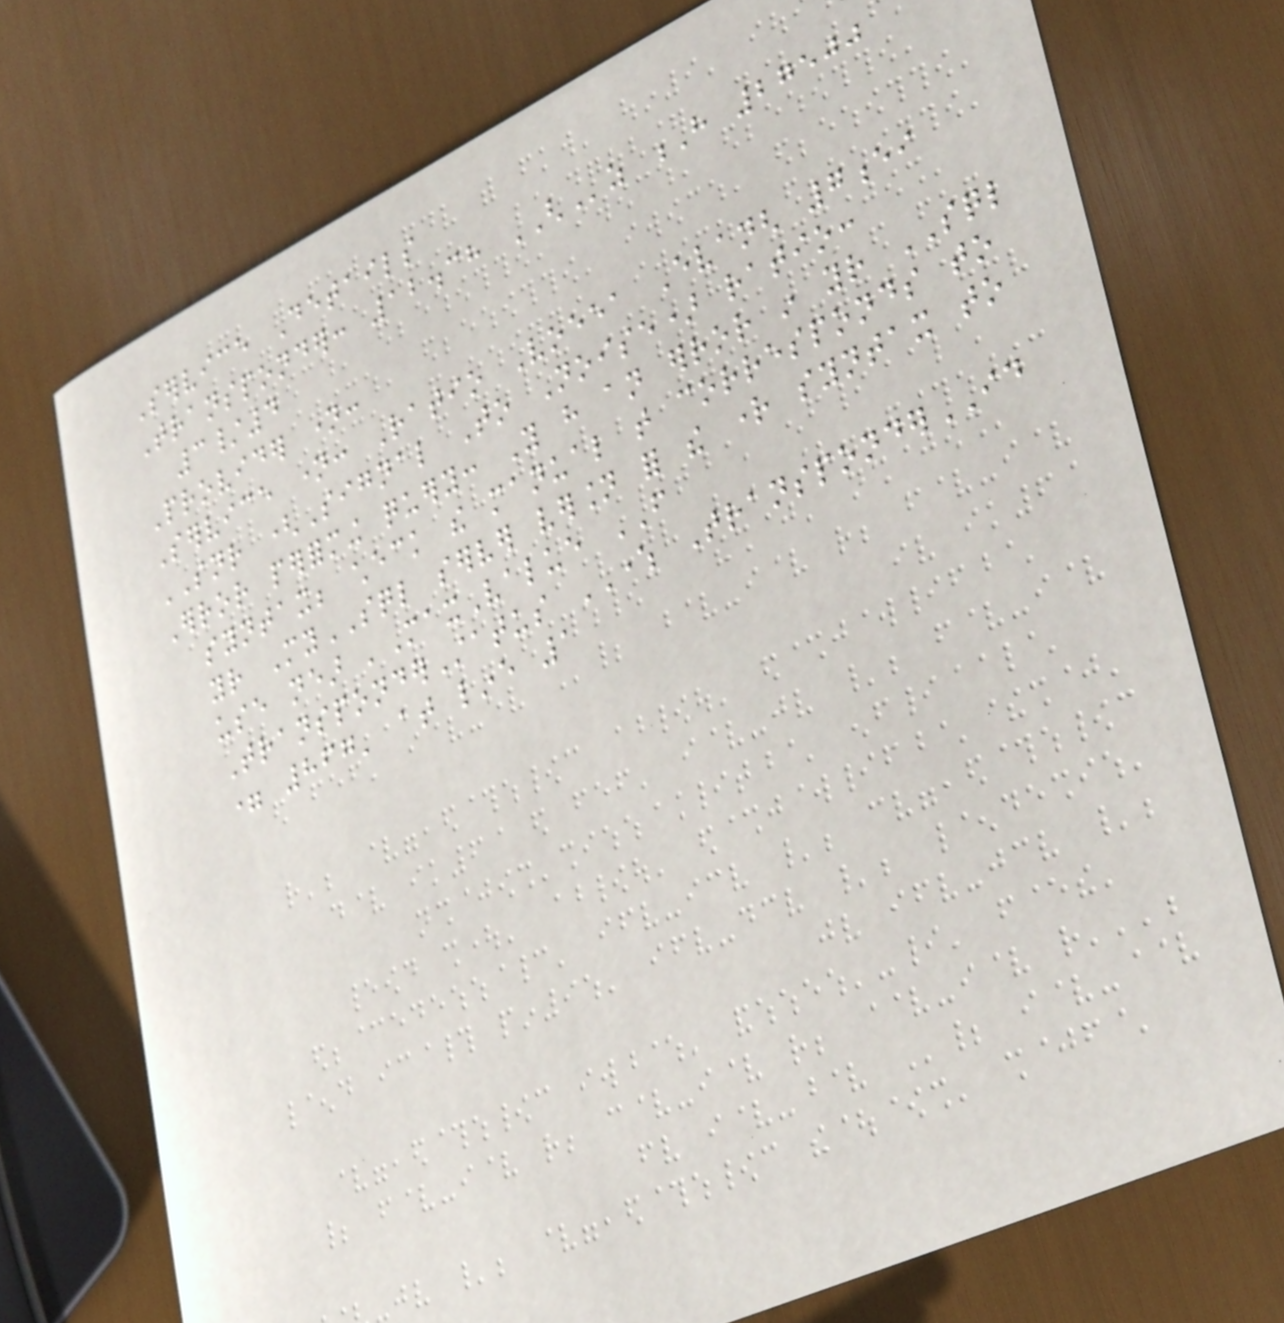Service Details
Transponder: 12.38 GHz H 27500
3/4
Provider name:
Service name: Ratio Voeea Evangh 7ei
SNR (Signal To Noise) ratio:
Error performing query: You have an error in your SQL
syntax; check the manual that corresponds to
your MySQL server version for the right syntax to
use near 'MaxValue FROM
TransponderStatus WHERE TransponderID
= 867' at line 1
